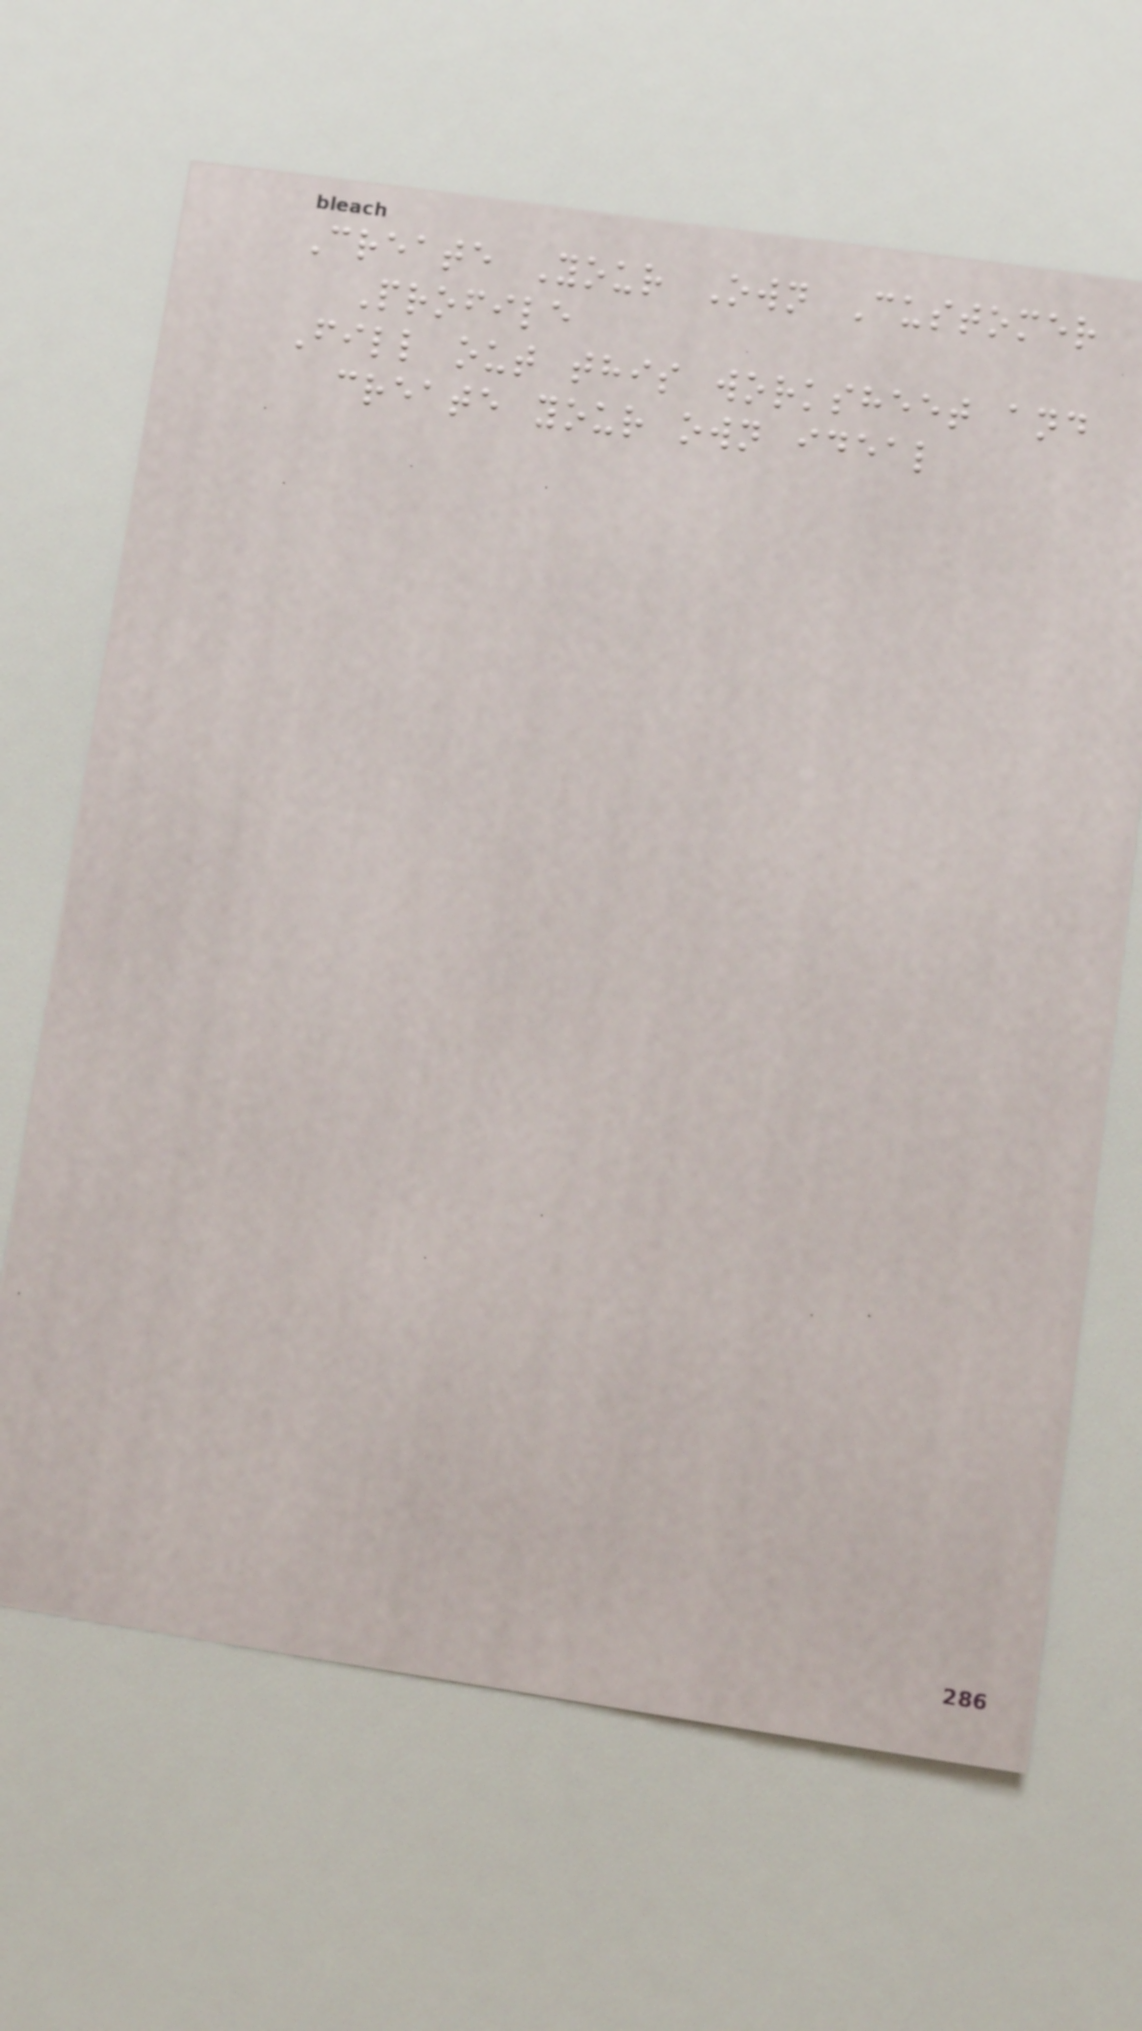Create Your Own Customer
Profile
Fill out this worksheet and
create your own ideal
